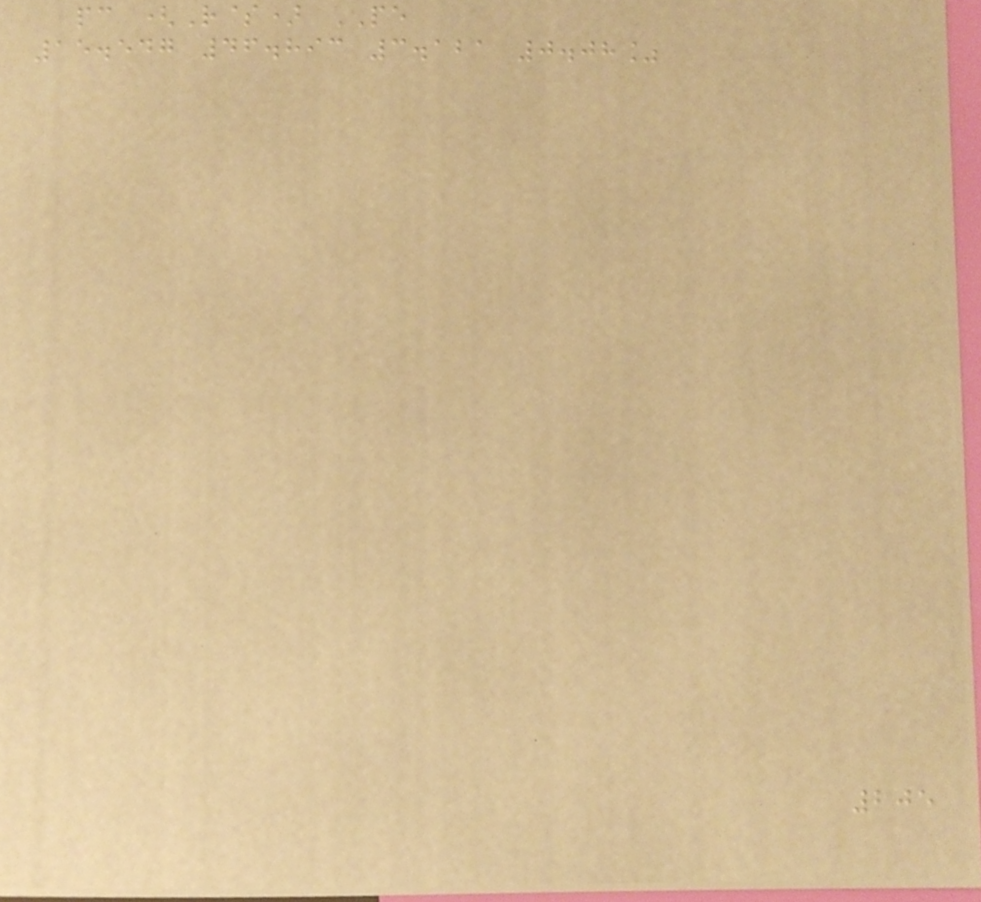pc (R$) PE
15.547 46.893 3.121 0.08%
205
